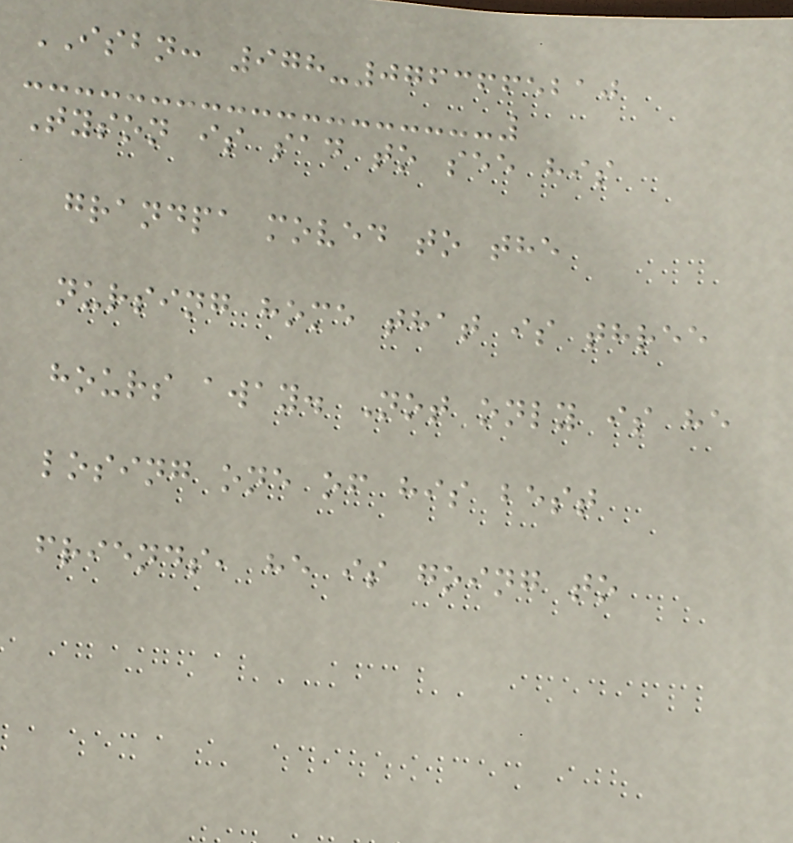ISBN: 978-0763665210
Tyson is sad to see his
grandpa moved to the
nursing home that is three
hours away. Not only is he
losing one of his best
friends, he is going to
